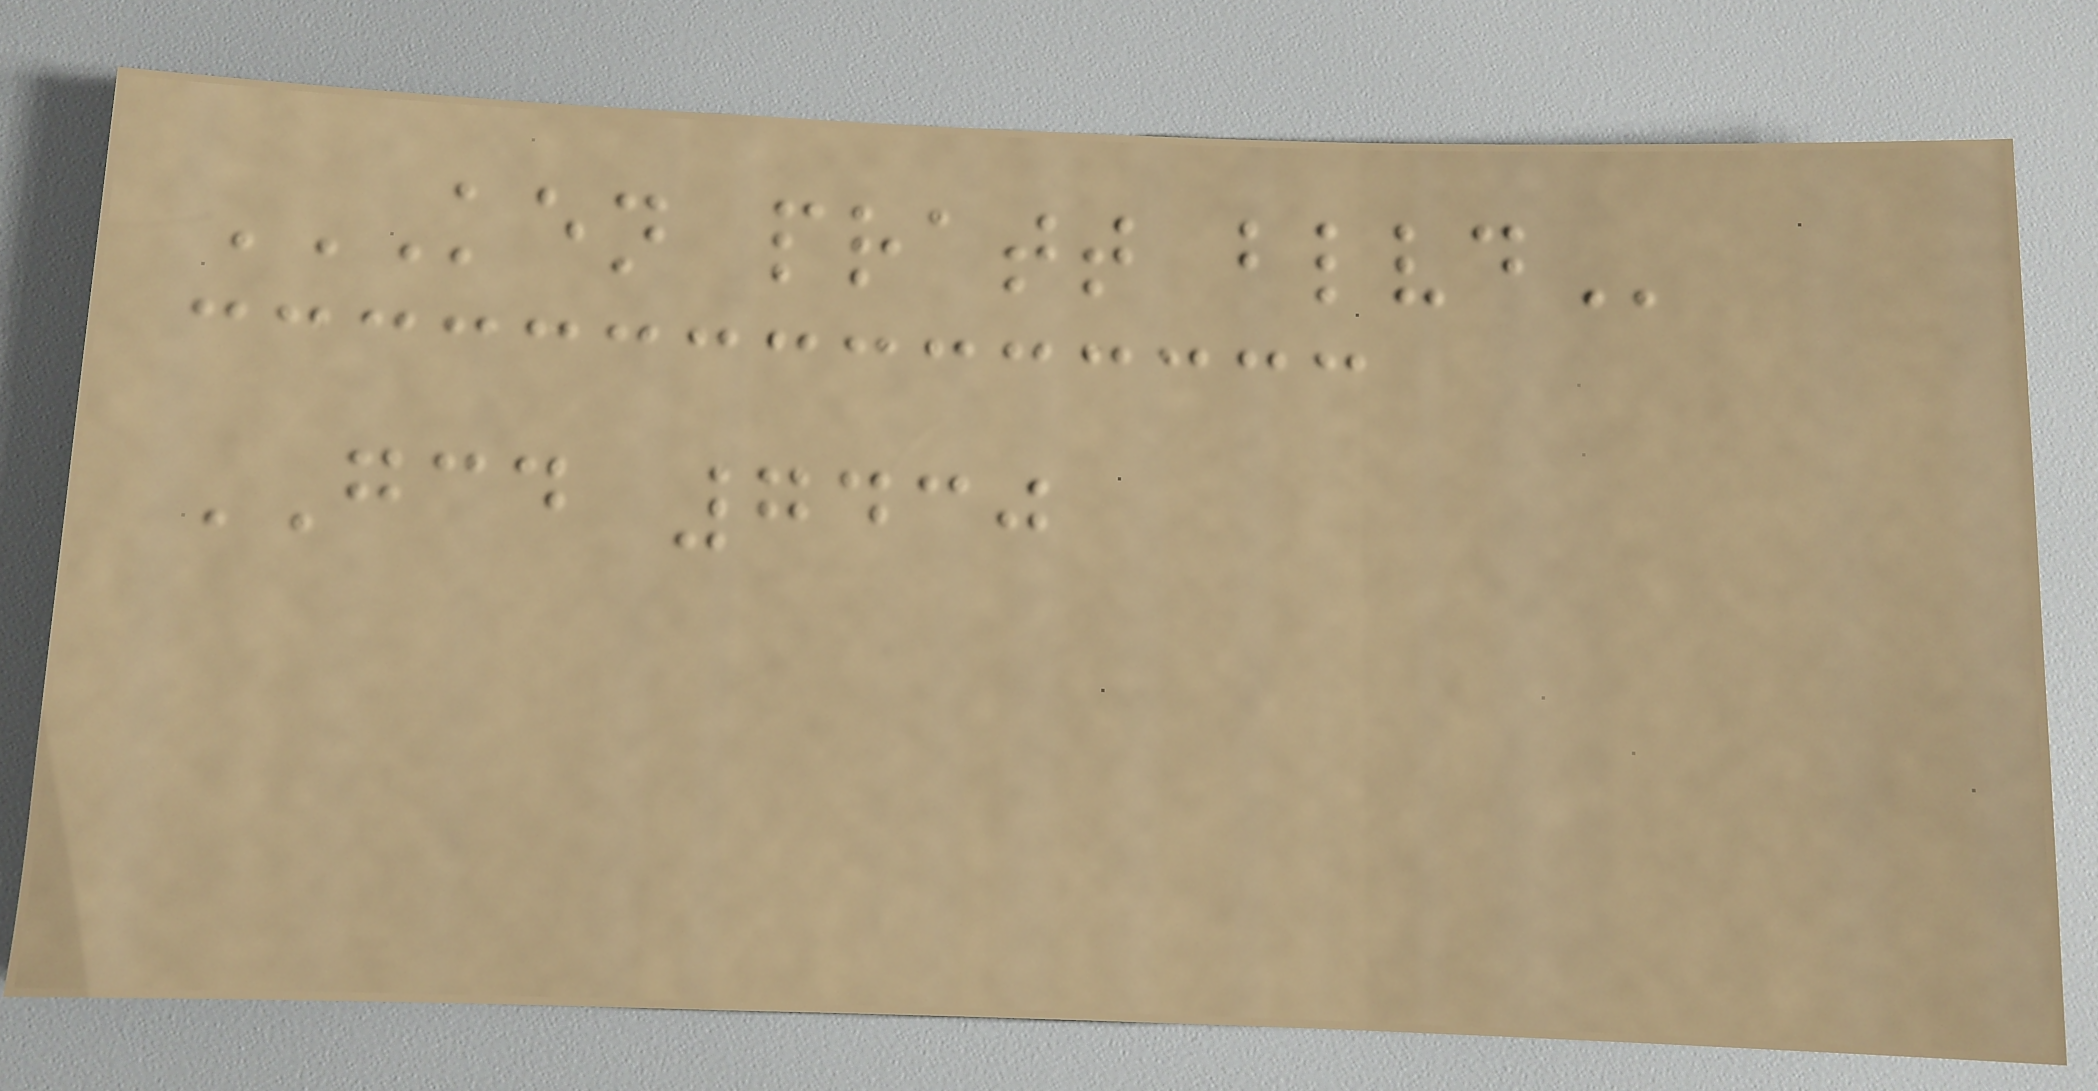KEN PRATT BLVD
GCD 7430
